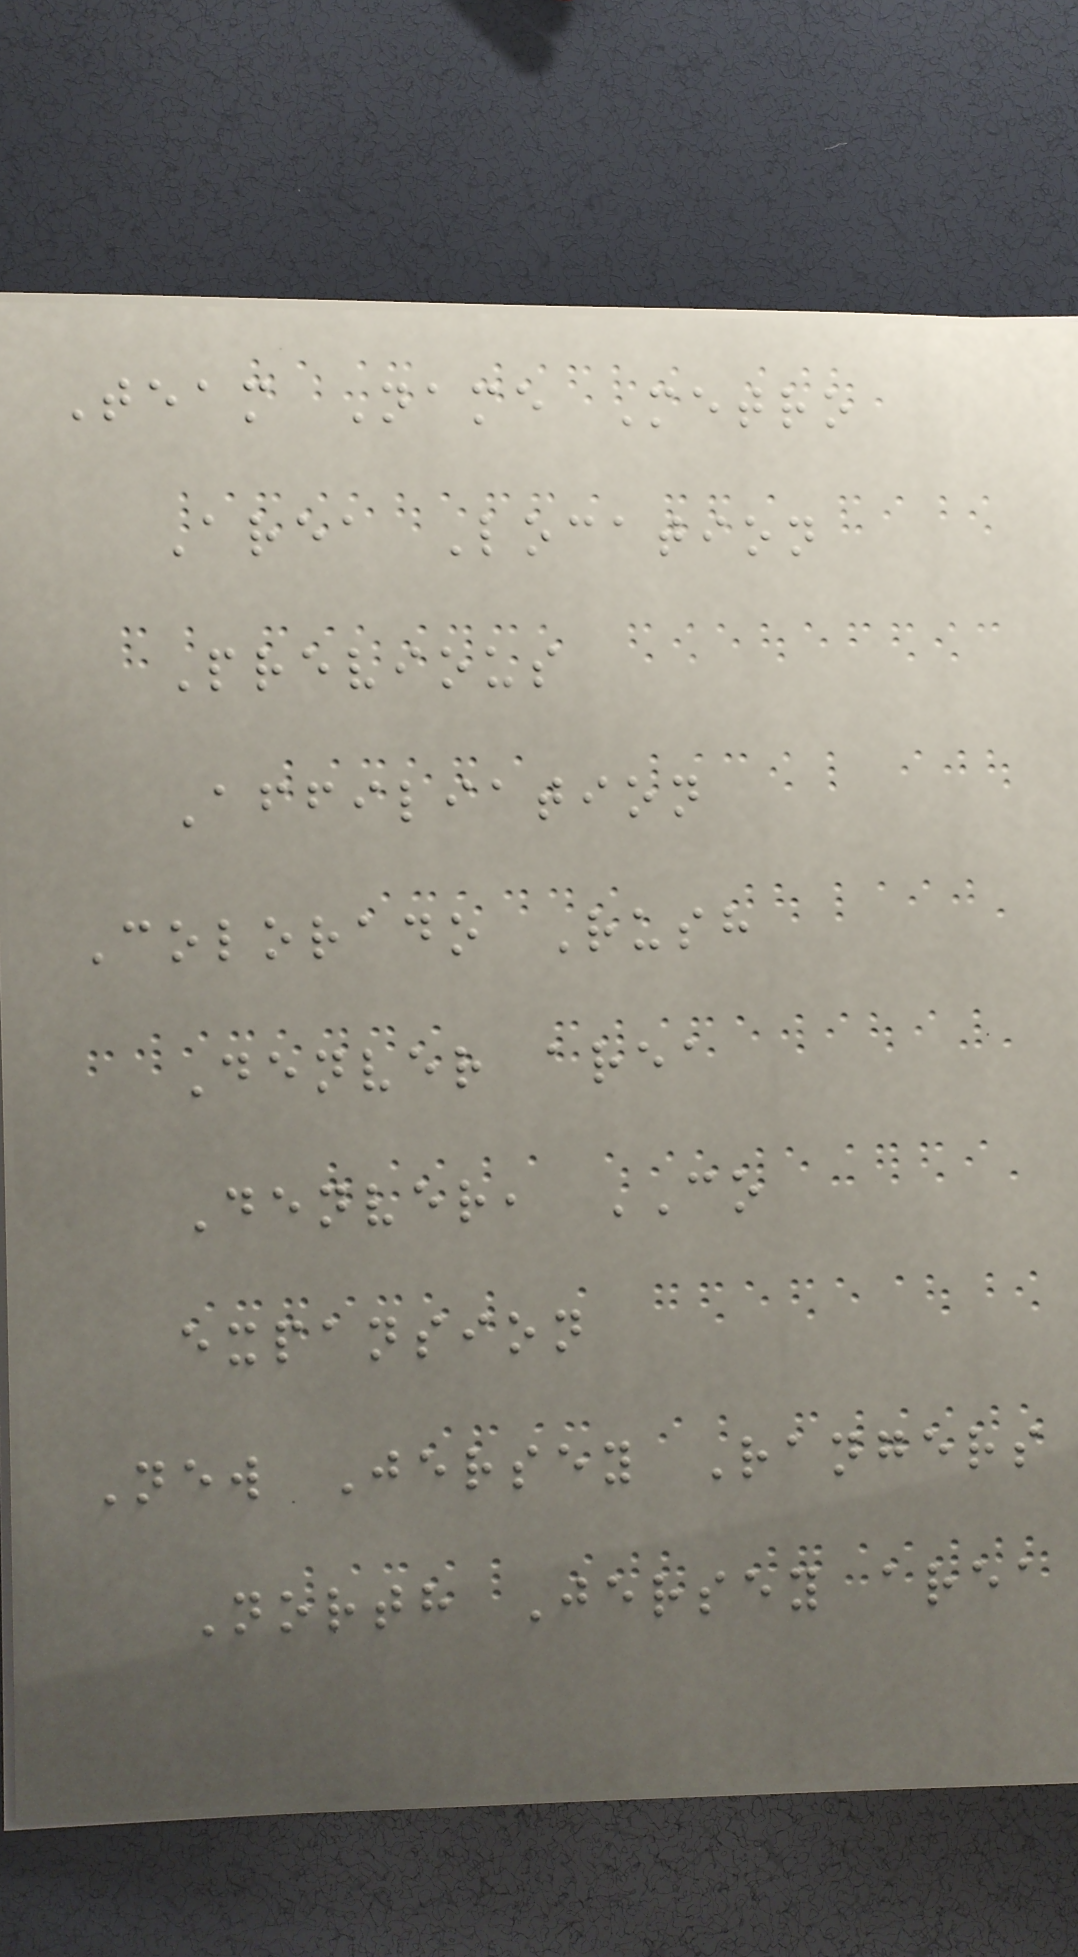Team Name Metro
Area Location
Previous
Affiliation
Colorado Rush
Denver area
Denver, CO
expansion
New Jersey Rangers
North Jersey area
